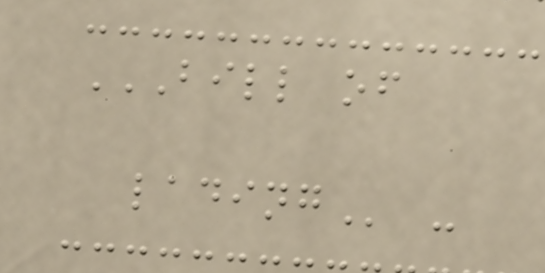BILL OF
LADING -
